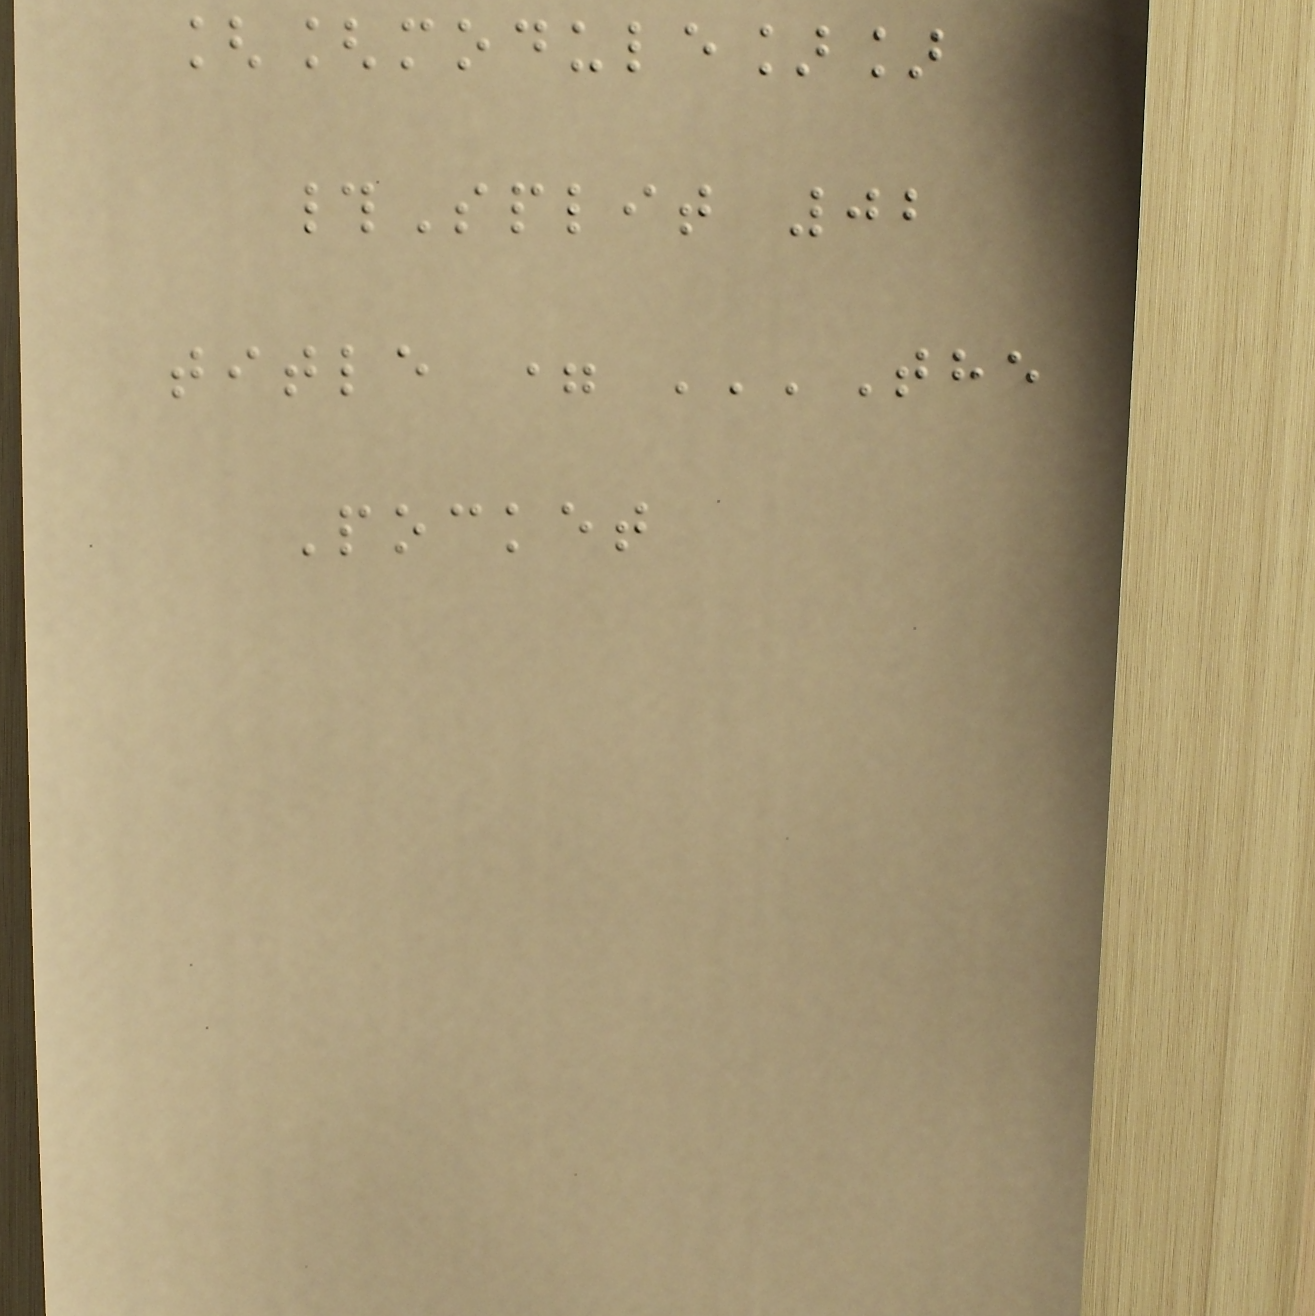[[module]]
#Split 02
title = '''The
Pocket
